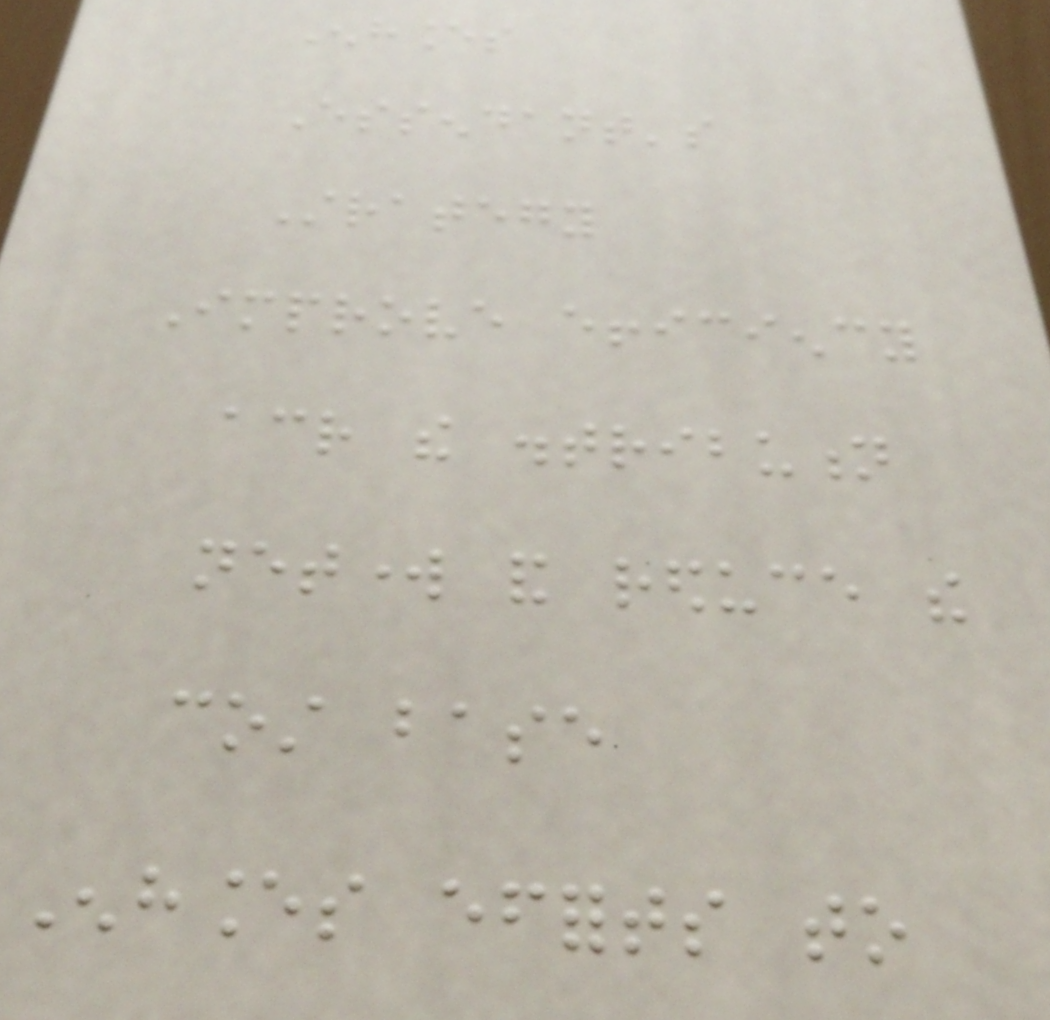Enhances
Essendant's
Strategy
Improve efficiency
across the distribution
network and reduce the
cost base
Enhances efforts to
